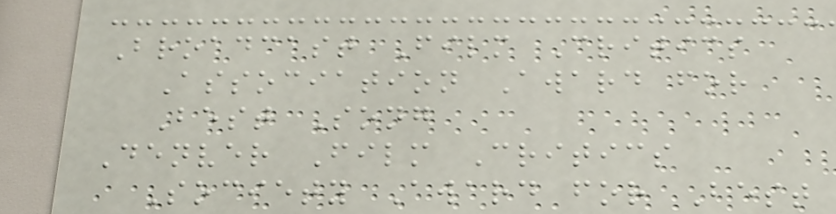Broadcast Film Critics
Association Award for
Best Song
Denver Film Critics
Society Award for Best
